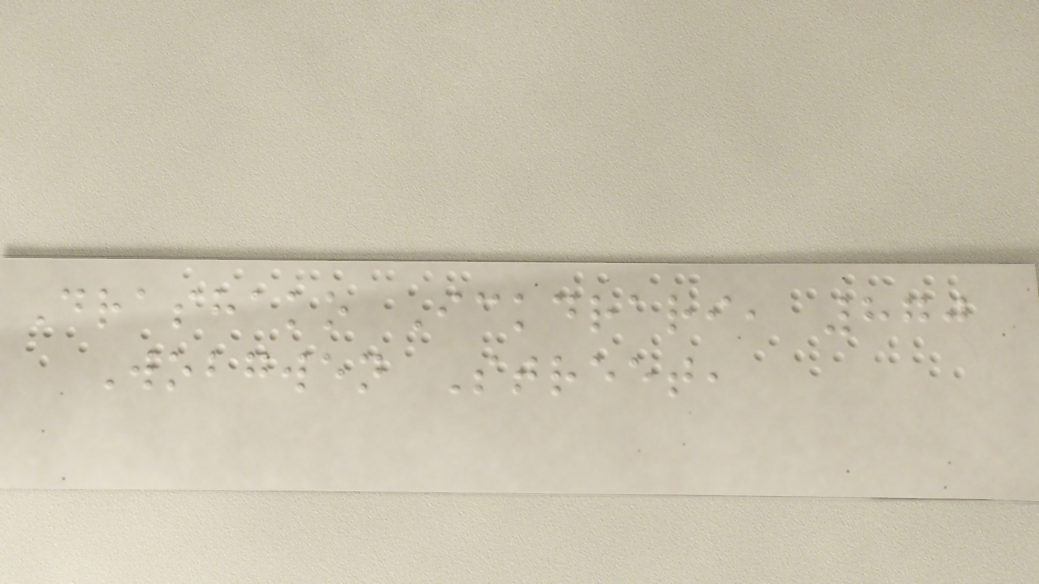Drashako Ickdrari, 870
Wobgwen Street,
